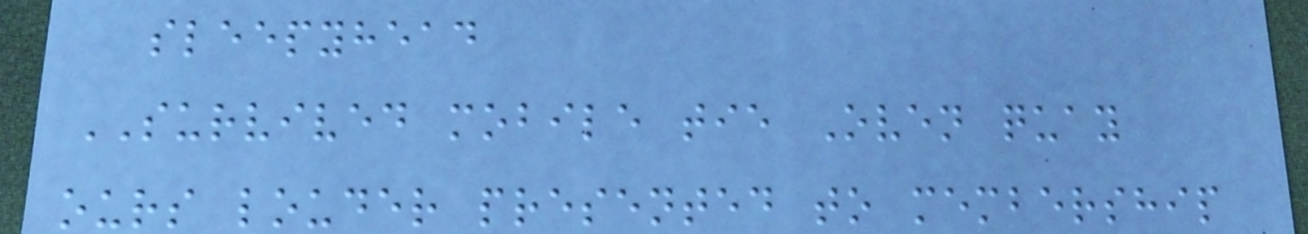sleepyhead
SURVIVED mobile tie Oven quay
ours louder presented to membership
